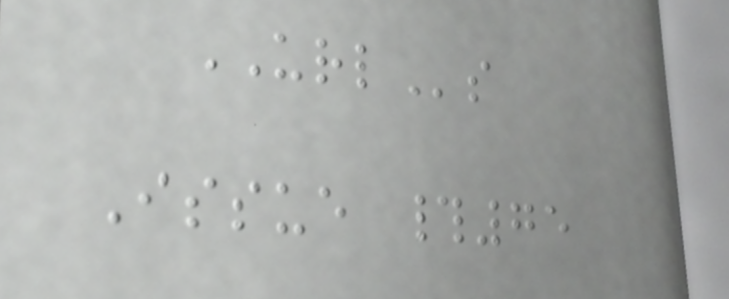URLs
Issue #75
